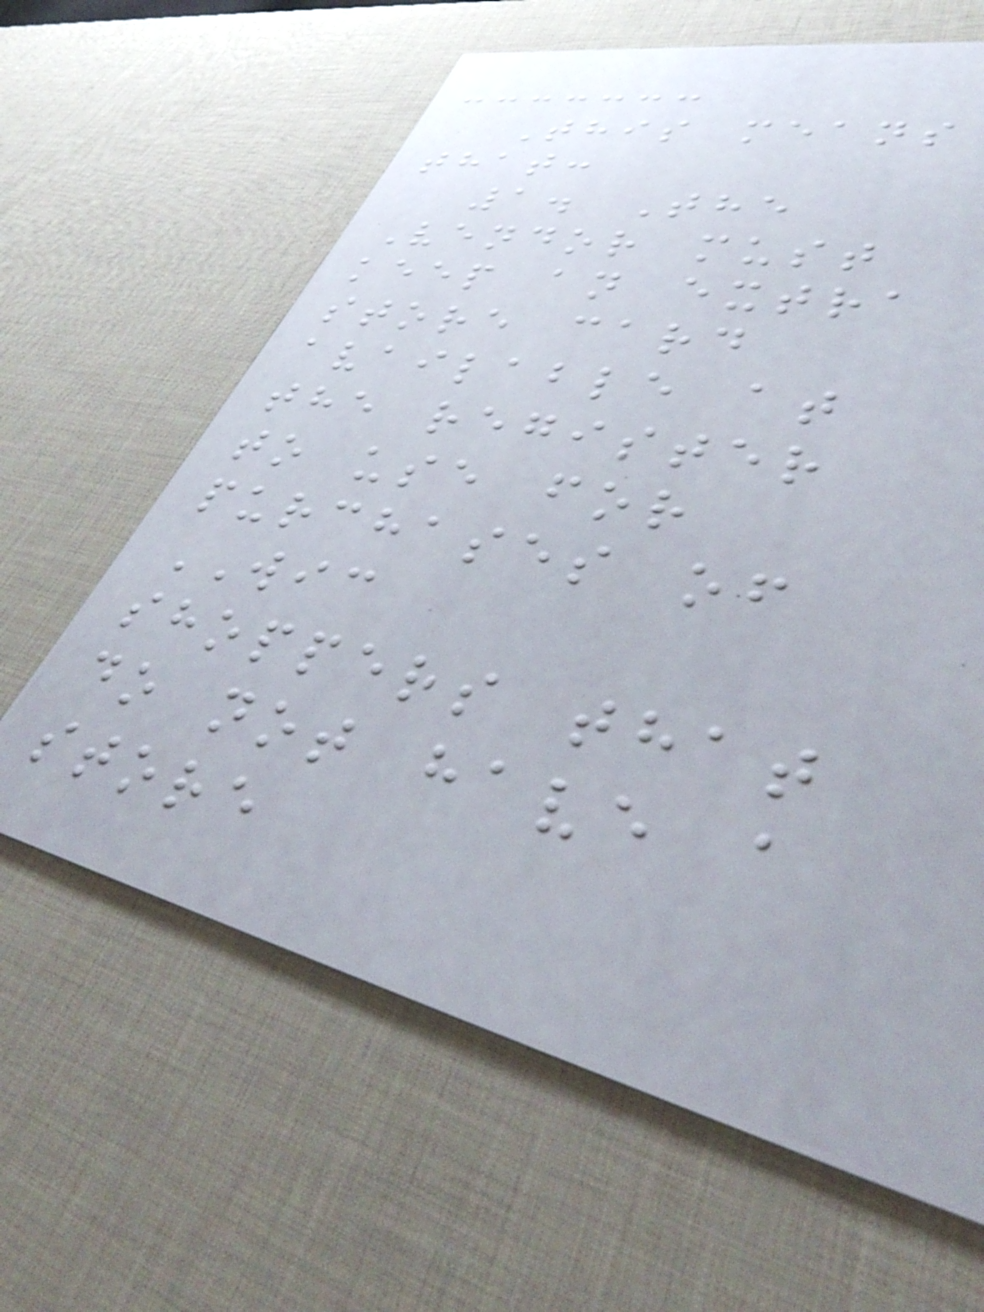This means
that:
1. The
Vendor must
keep an extra
store card
available at
the register
to use for
purchases of
WIC
shoppers that
do not have a
store
